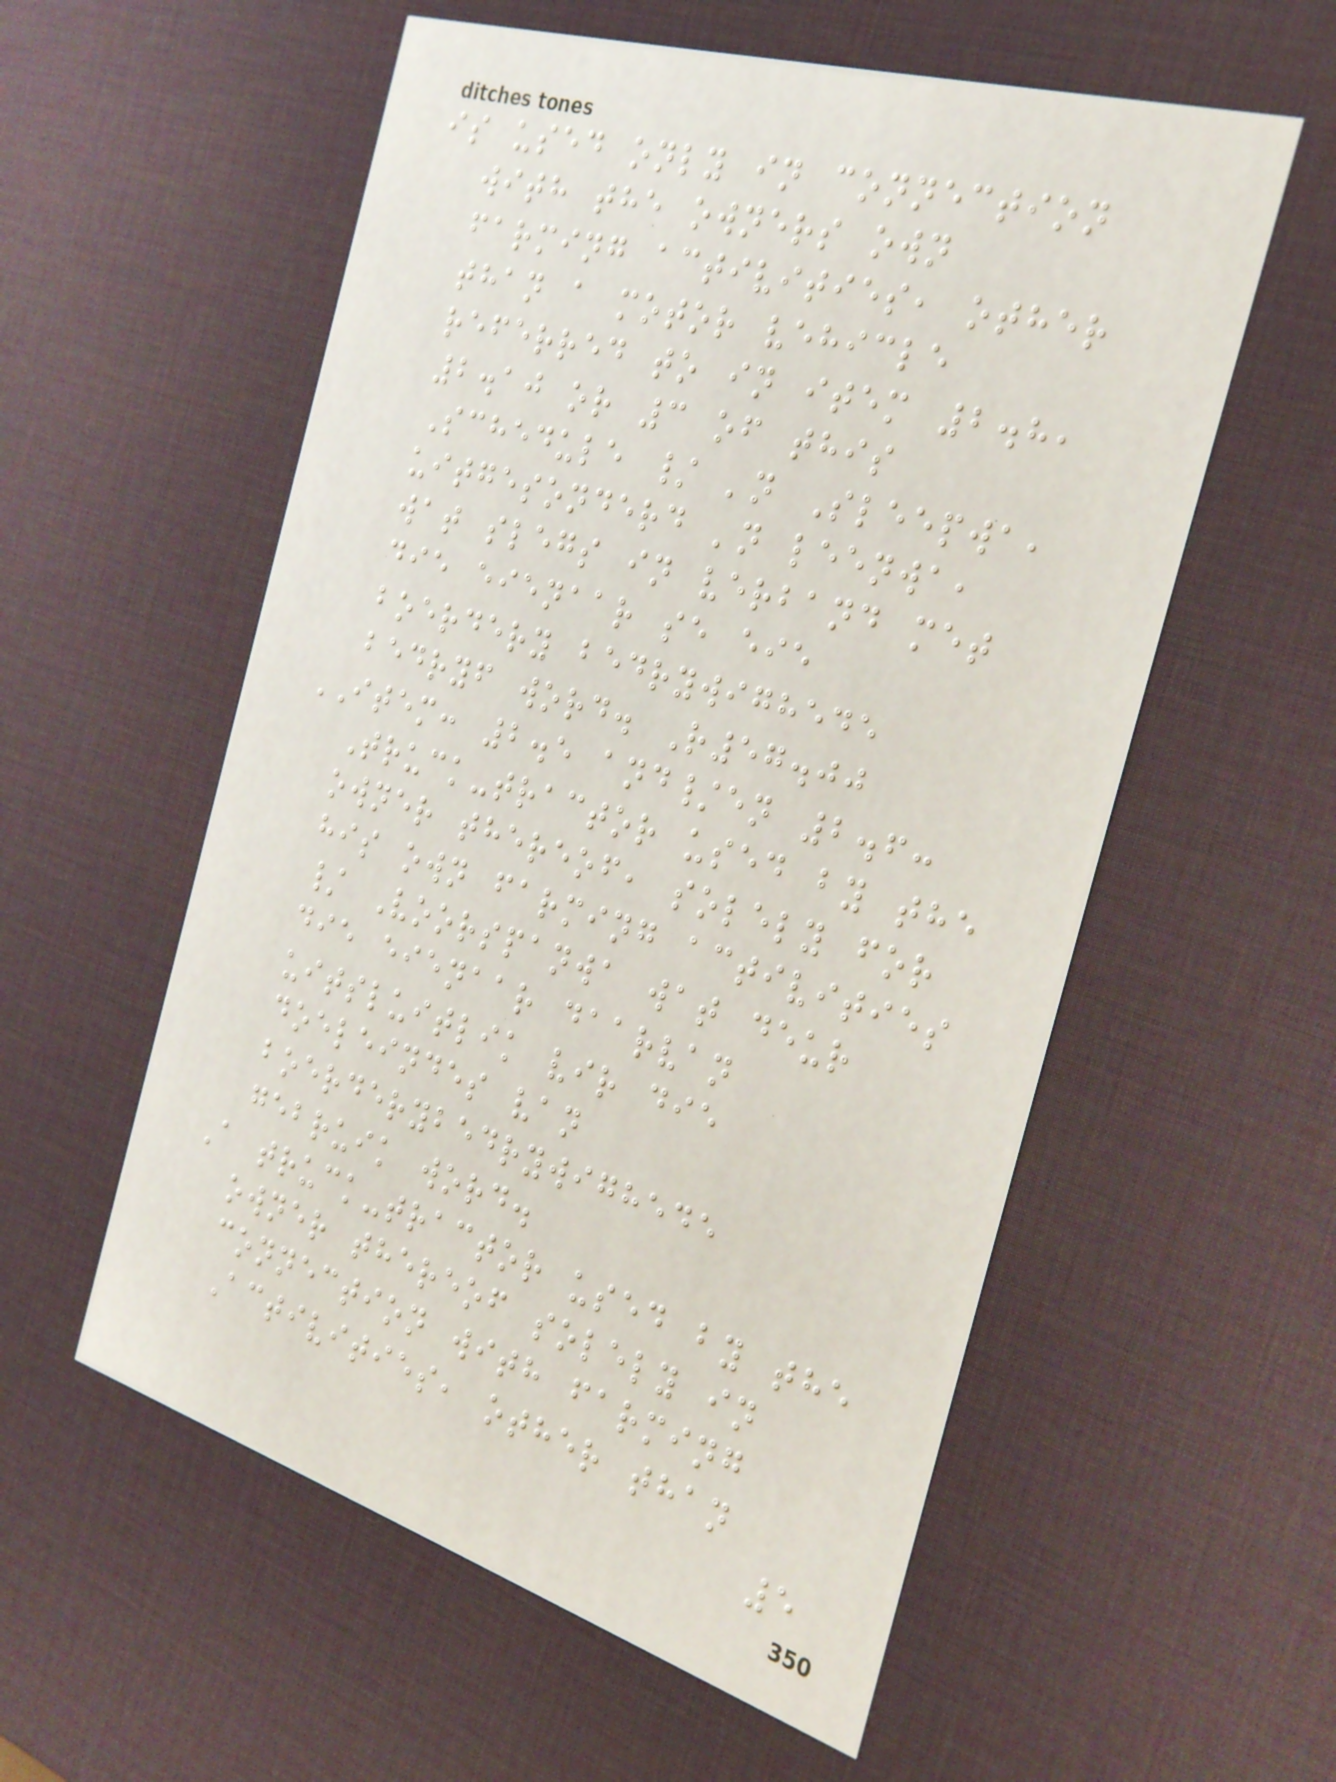is used only in connection
with the owners own
farming activities, other
than a motor vehicle
referred to in item 2.8,
2.10 or 3 of this
Schedule / 'n Sleepwa,
uitgesonderd 'n leenwa,
wat slegs in verband met
die eienaar se eie
boerdery bedrywighede
bedryf word. R57.00
ITEM: 2.5 and/en 2.6:
Truck-tractor used by the
owner thereof, solely for
his own farming activities
/ Voorspanwa wat deur
die eienaar daarvan
uitsluitlik vir die
doeleindes van
boerderybedrywighede
gebruik word.
A truck-tractor used by the
owner thereof solely in
connection with farming
Activities, other than
5
